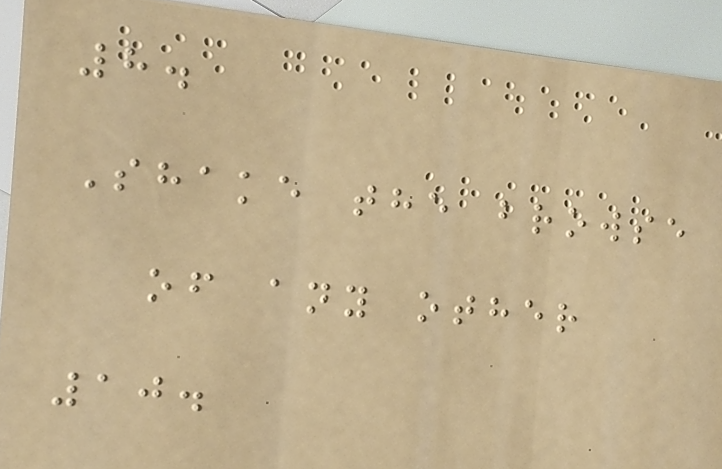8.
Shake the browse
of any other
10.
